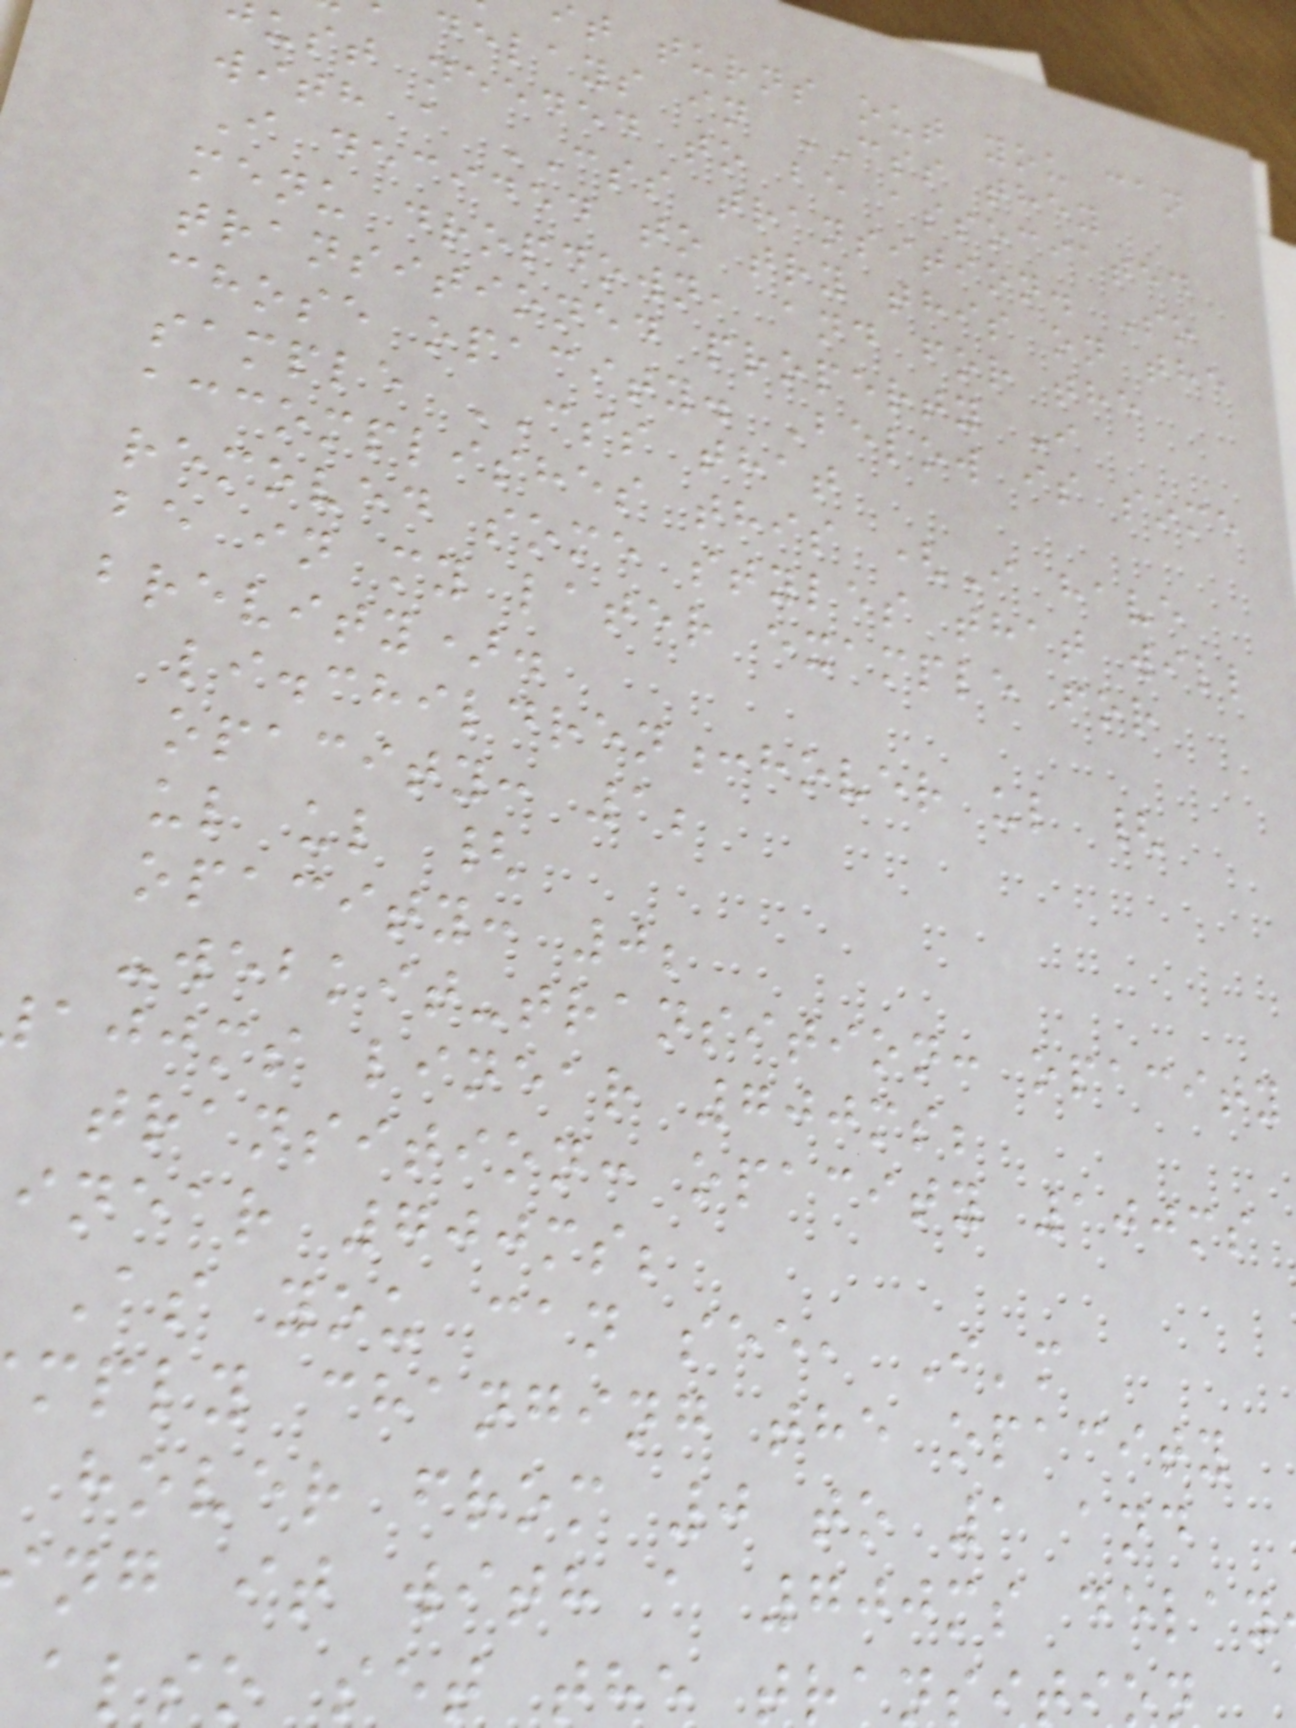t turns out you can
delays in CSS they
ust needed to be associated
with a CSS transition. So
I decided to try this on the
menu dropdown, and for the
transitioned property I
chose opacity. Below is some
sample CSS that
accomplishes this (I have
removed some styles that will
be in my later example for
brevity).
li.children:hover ul {
opacity: 1;
ul ul {
opacity: 0;
-webkit-transition: opacity
ajjms linear 700ms;
transition: opacity 100ms
inear 700ms;
As you can see, I'm
mply changing the opacity
hover from 0 to 1 and
ng it with a 700ms delay
also set the transition
